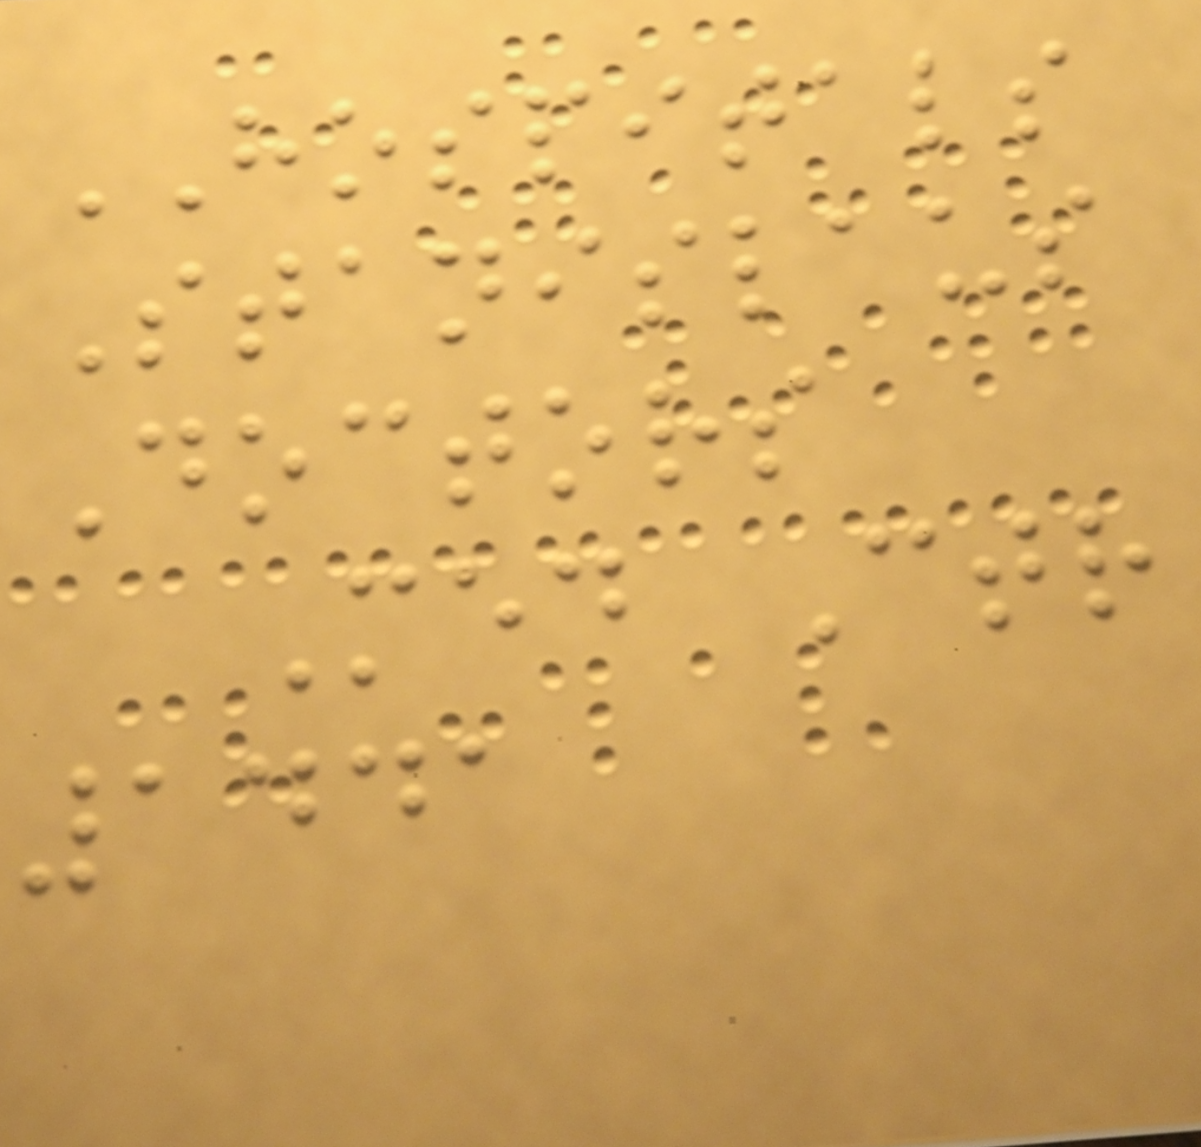HOSPITALS
Stanislaus
Doctors
Med Ctr
1441
